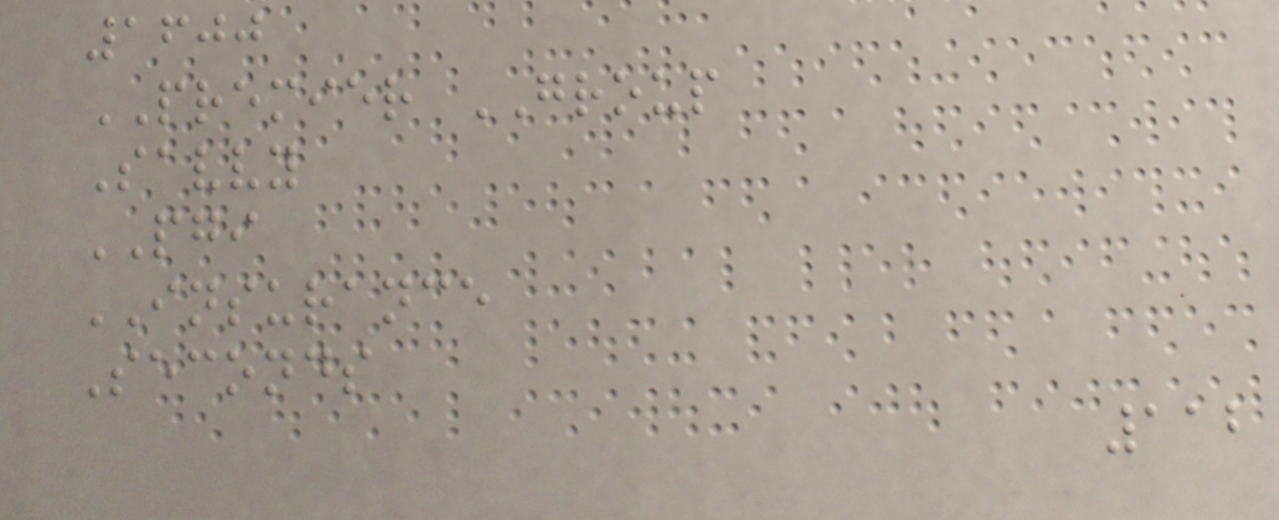1600
PREMIER GROUP
Savvy
PGI
INSURANCE
Seconds
112
